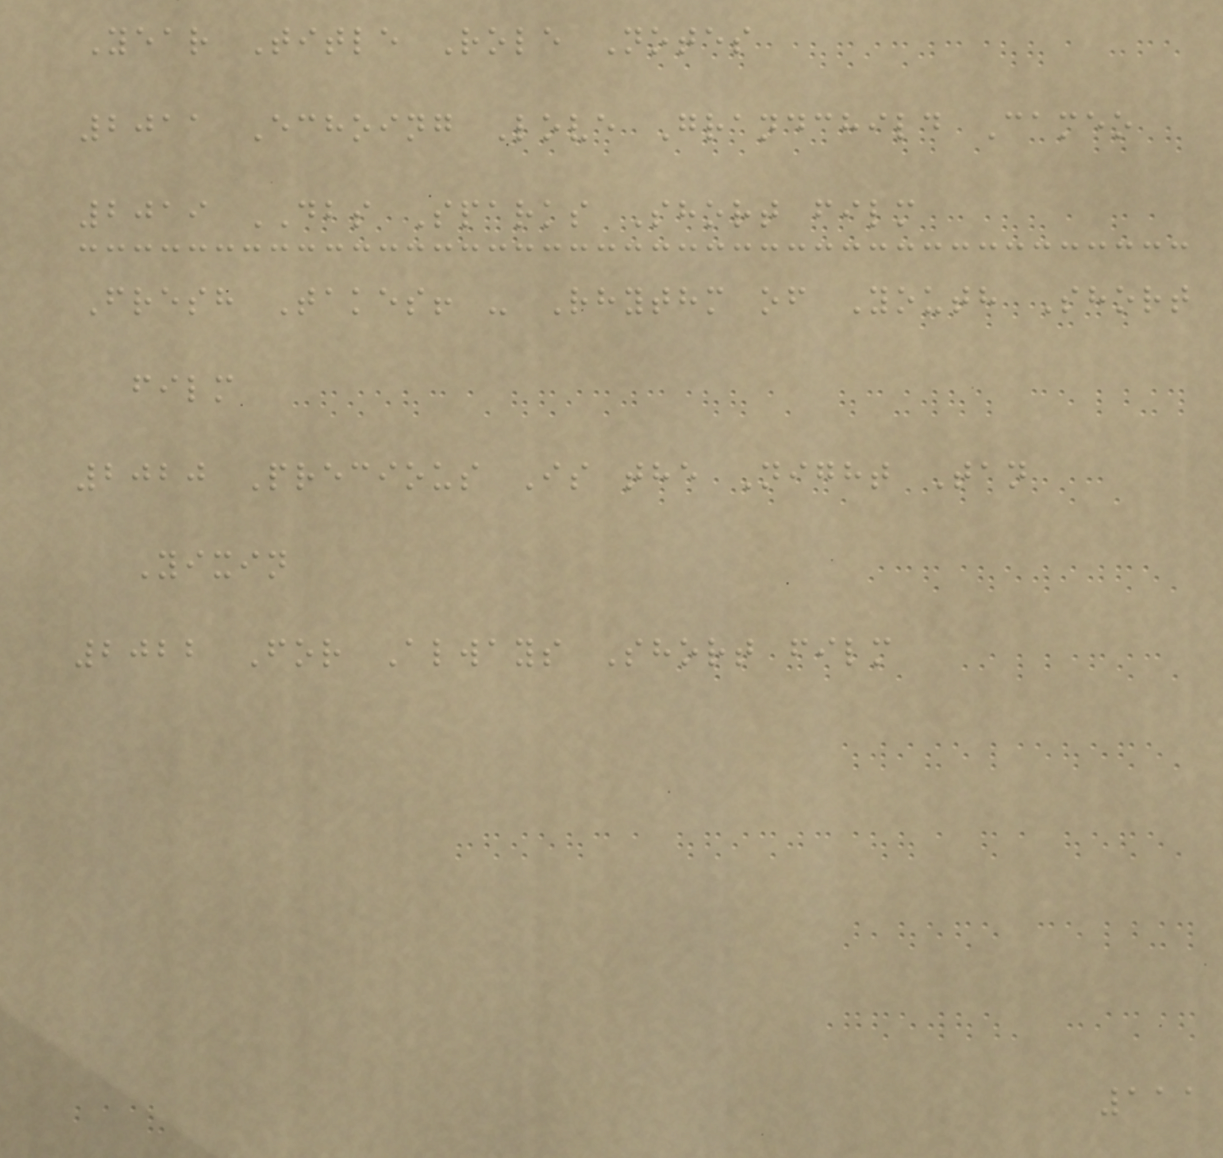Year Title Role Notes
2011 Echoing Love Grandchild Cameo
2019 DBS Sparks Short film
Fresh Takes! - Rhythm of Youth Short
film
2020 Precious Is the Night Tan
Yixin
2022 For Always Short film
111
